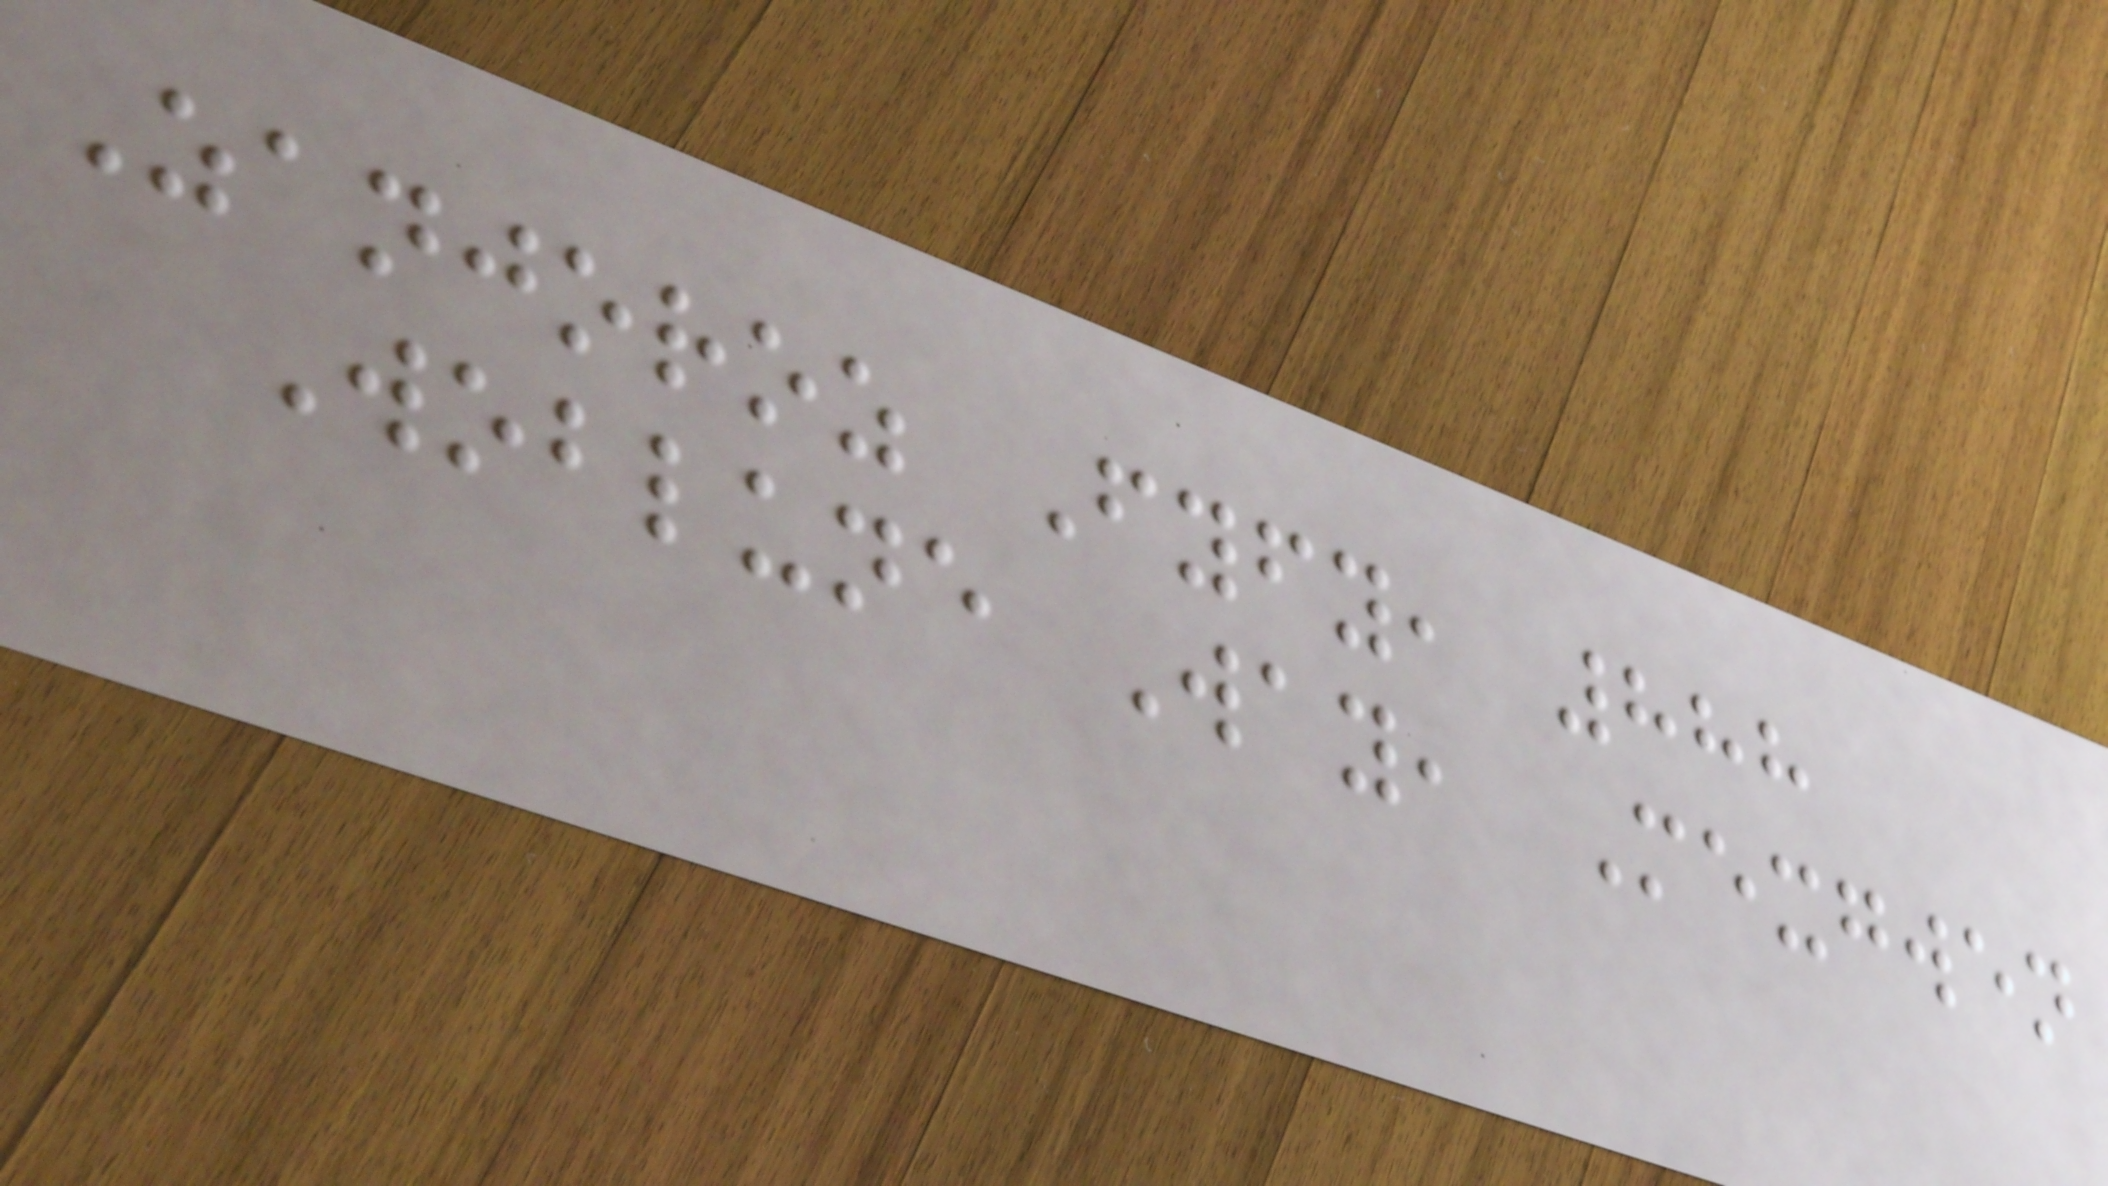Zanjoroz Fyfy, 888
Woblune Way, Mexgwen
